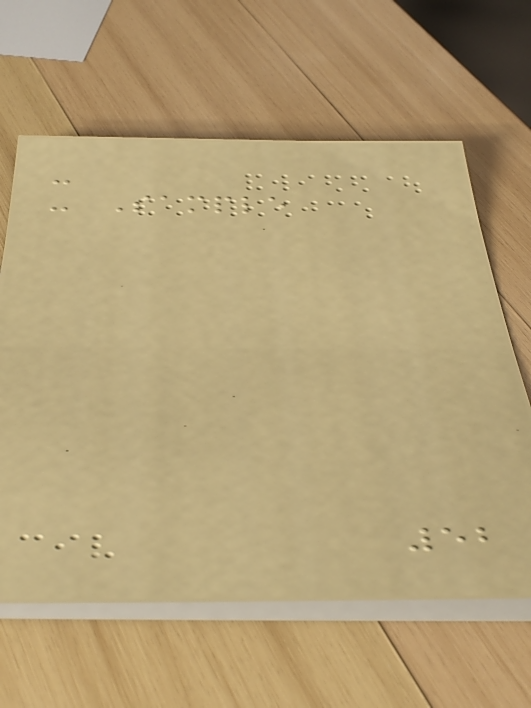-
- Sample
52
